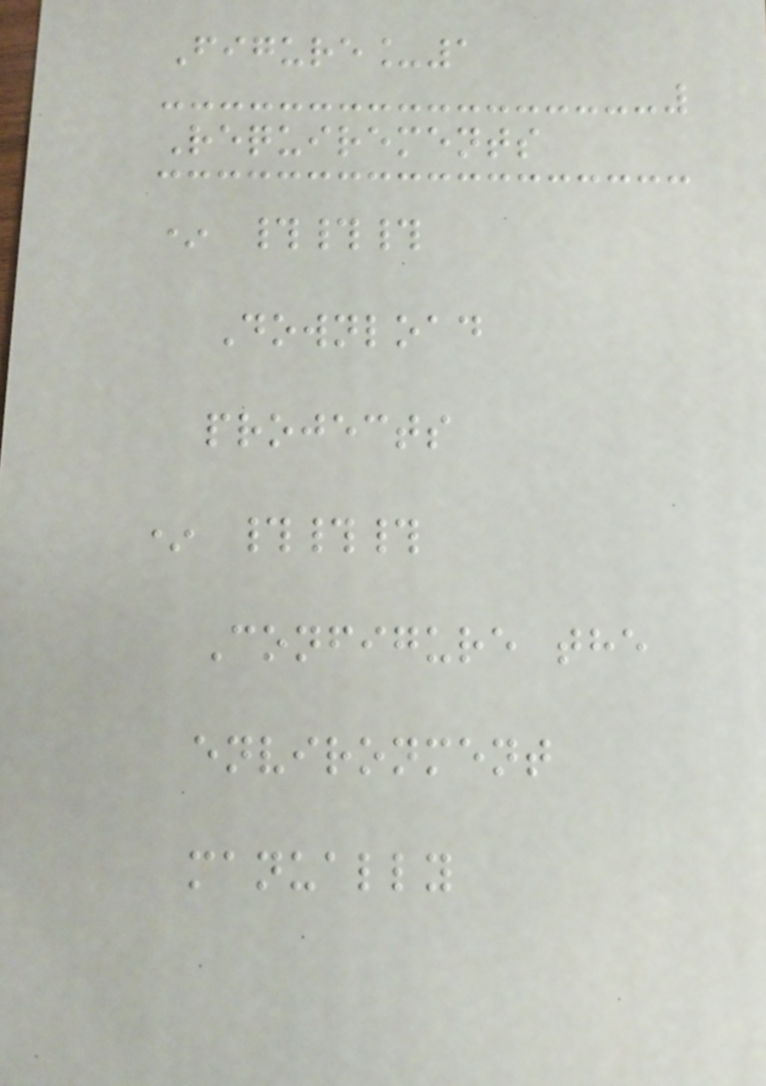Figure_1
Requirements
* ###
Download
projects
* ###
Configure the
environment
manually
